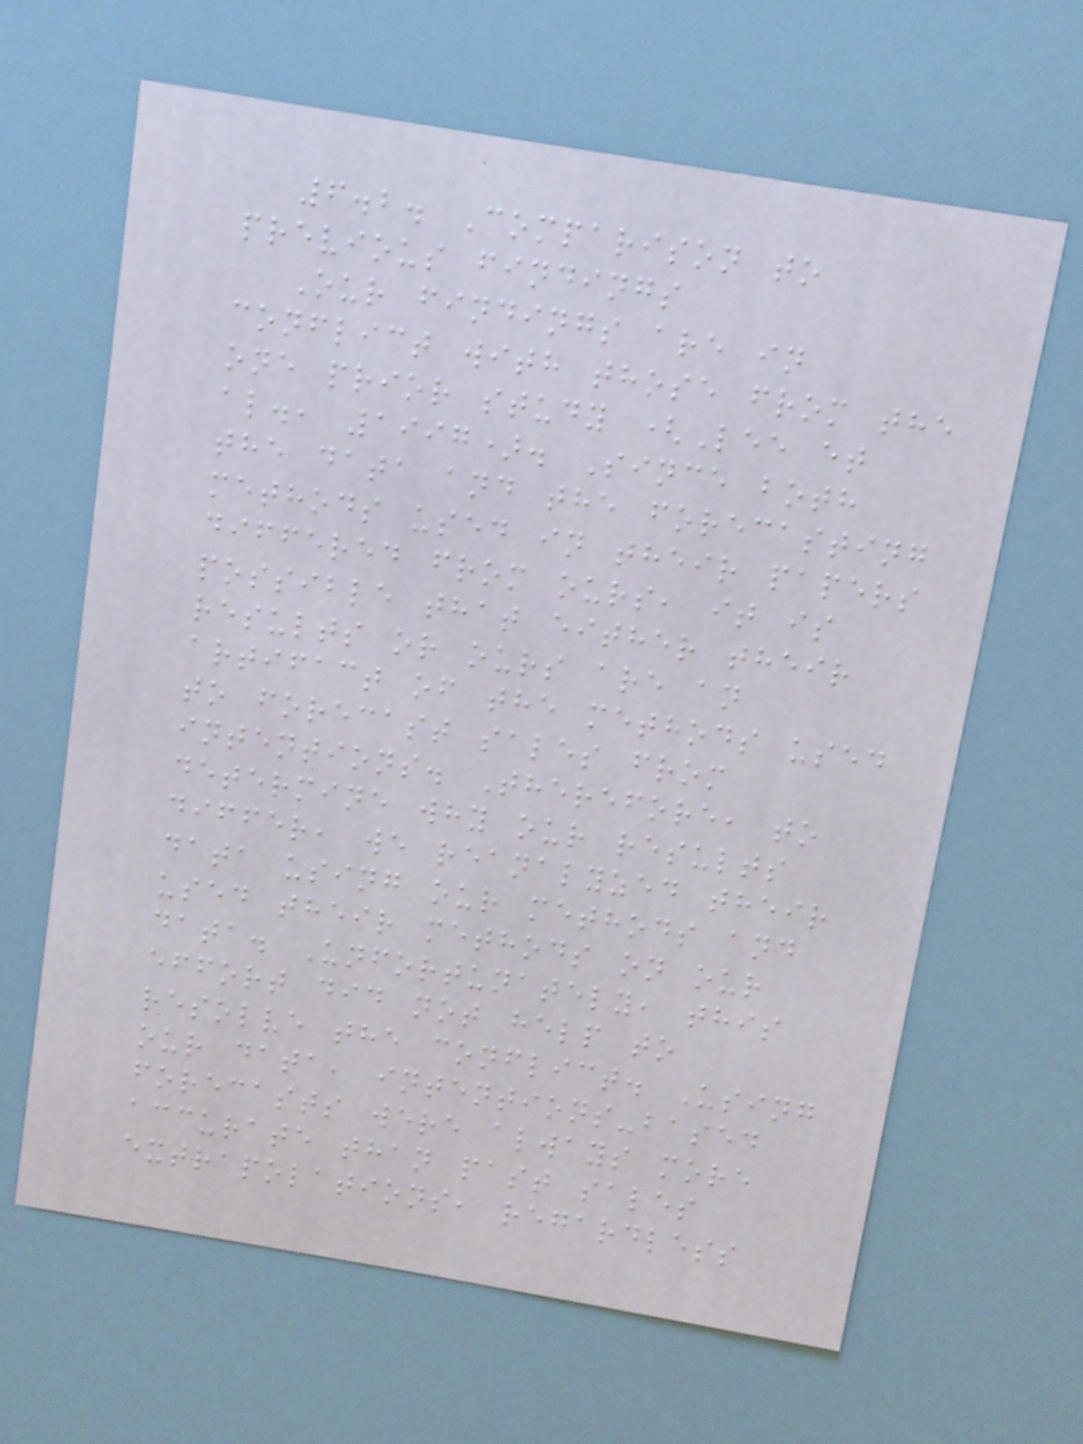6.2. Comparison to
previous findings
Our findings are in
conflict with those from the
one prior study (Lee et
al., 1997). Since both
the data and the forecasting
methods used in their papers
differed from ours, it is
possible that either their
results or ours are an
artifact of the methods used
to forecast sales from
intentions. Therefore, to
determine why our results
differ, we reanalyzed their
data using our methods and
used their methods on our
data. Unfortunately, this
effort did not help to
resolve the conflict. Using
our data, intentions-based
forecasts were always more
accurate than past sales
extrapolations, regardless
